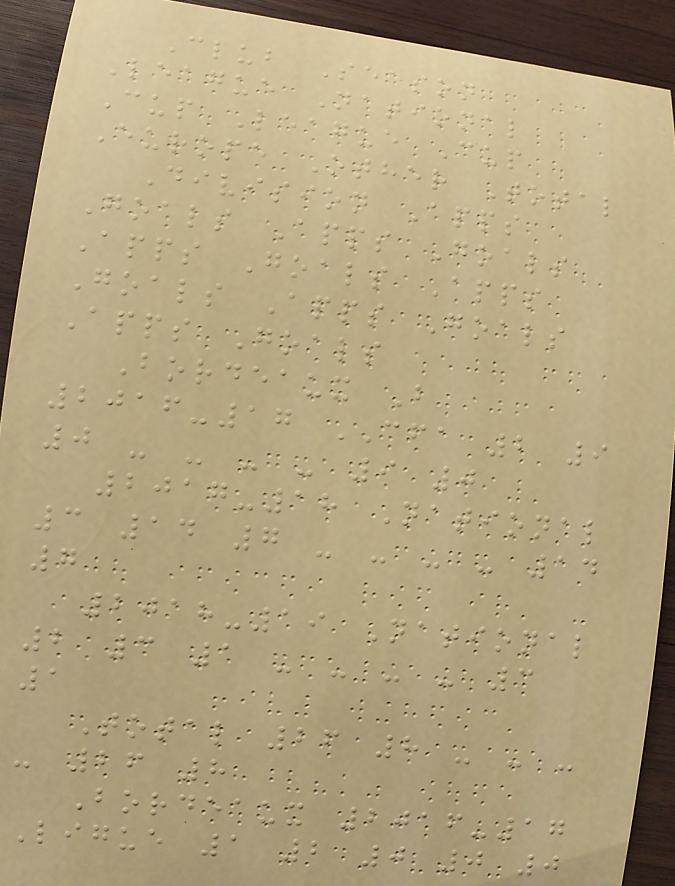Club Season
League National
Cup League Cup
Europe Other Total
Division Apps
Goals Apps Goals
Apps Goals Apps
Goals Apps Goals
Apps Goals
Bordeaux B
2016-17 CFA 2 9
0 - - - - 9 0
2017-18 National
3 14 7 - - - - 14
7
2018-19 National
2 3 1 - - - - 3
1
Total 26 8 - - -
- 26 8
Bordeaux 2016-17
Ligue 1 2 0 0 0
